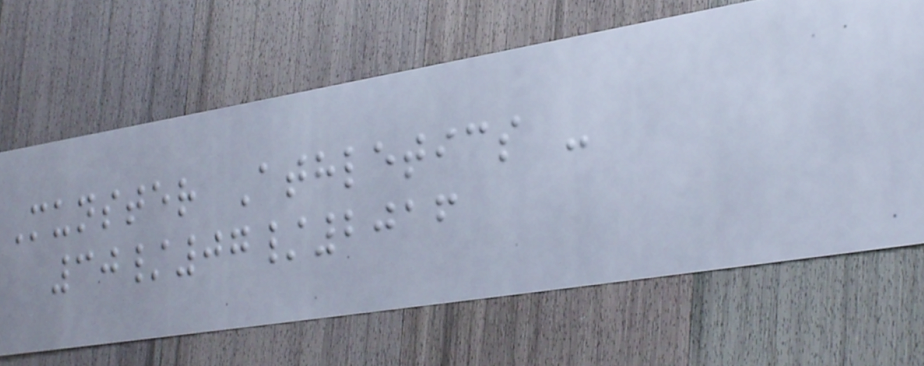Munster Athletics -
30/07/2016
